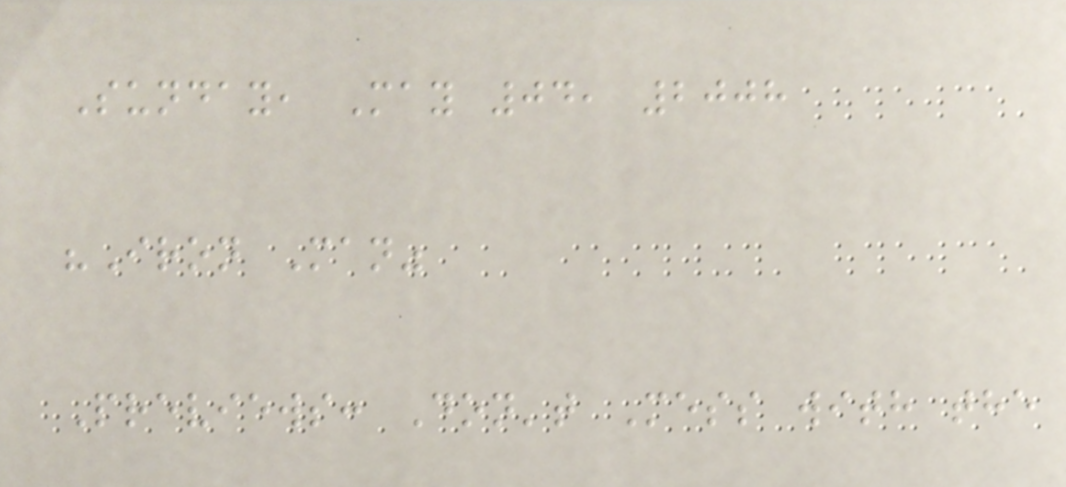Sunday, May 04, 2008
"Iron Man"
Previews: Don't Mess with the
